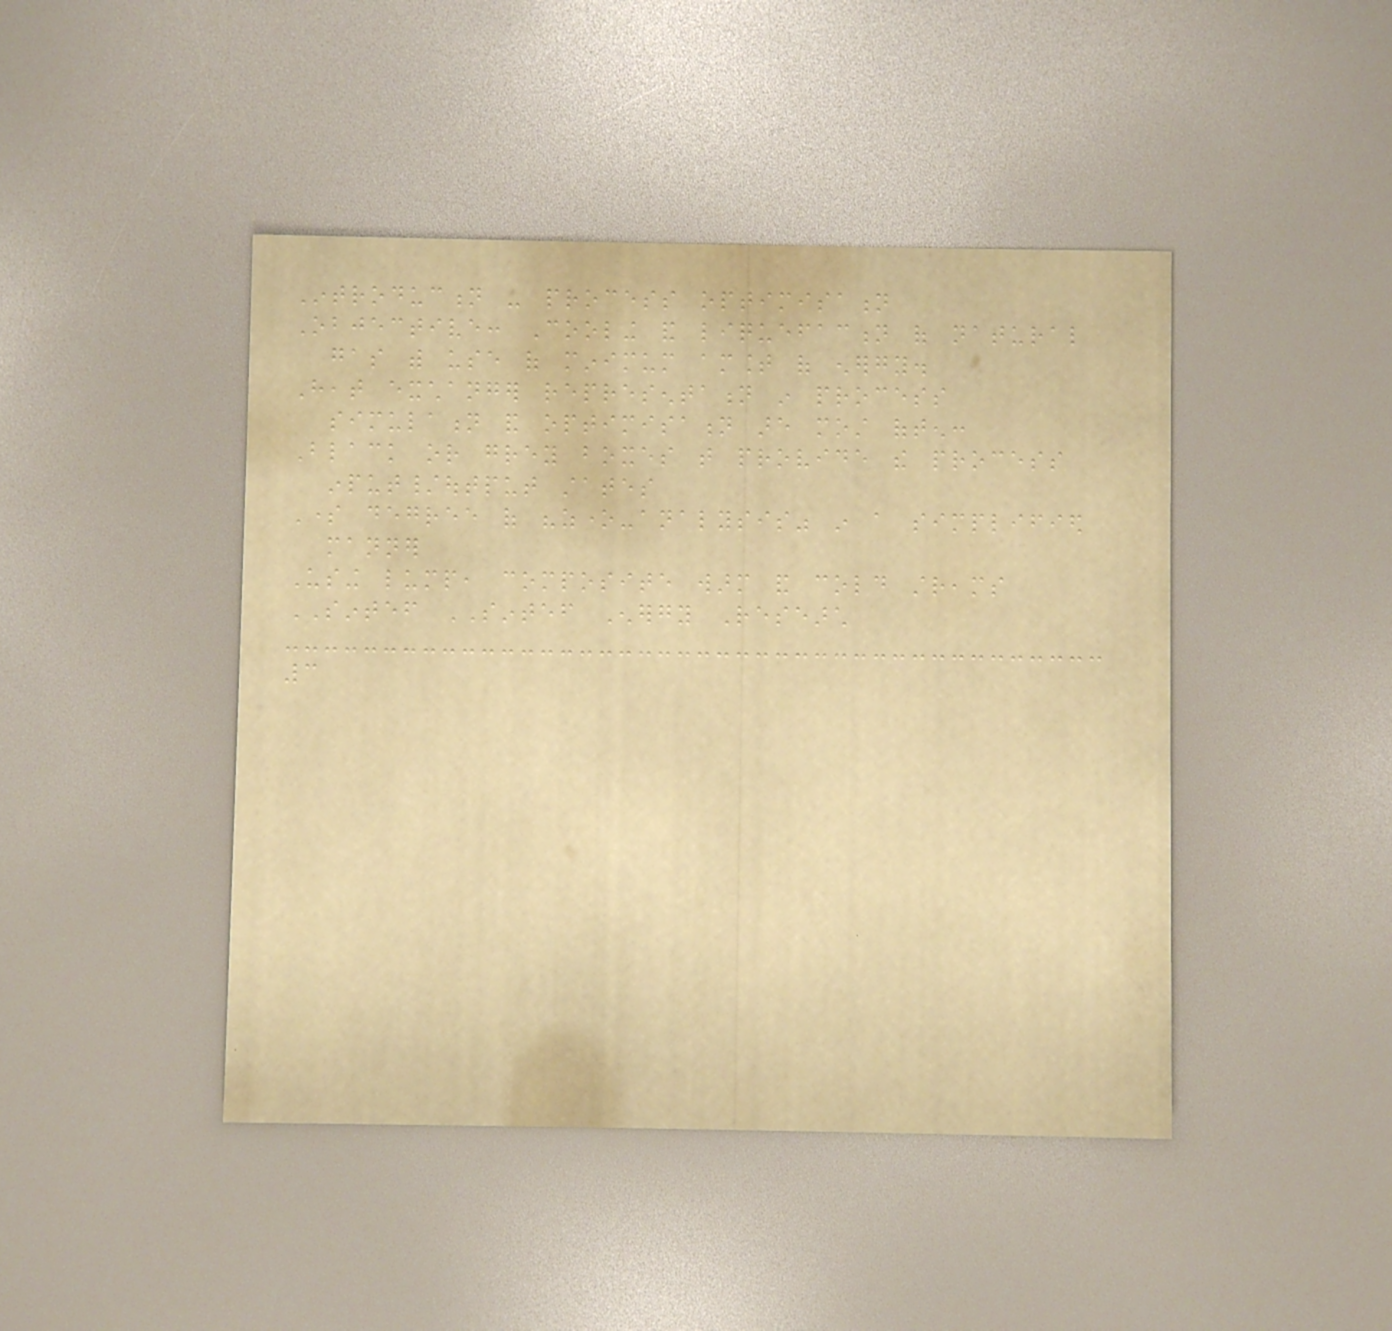Introduction - process optimisation
Objective: Cooling and liquefaction of natural
gas with use of minimum amount of energy.
Heat exchanger representation in process
simulation and optimisation are most often:
Black or grey boxes that provide the process
input/output states
Some degree of "zone-analysis" in a simplified
manner
Using lump, composite warm and cold streams
SINTEF SINTEF Energy Research
3
